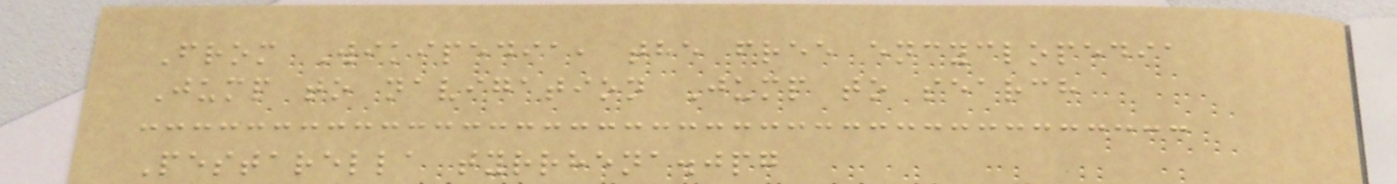From Wikipedia, the free encyclopedia
Jump to navigation Jump to search
Pestarella tyrrhena.jpg
